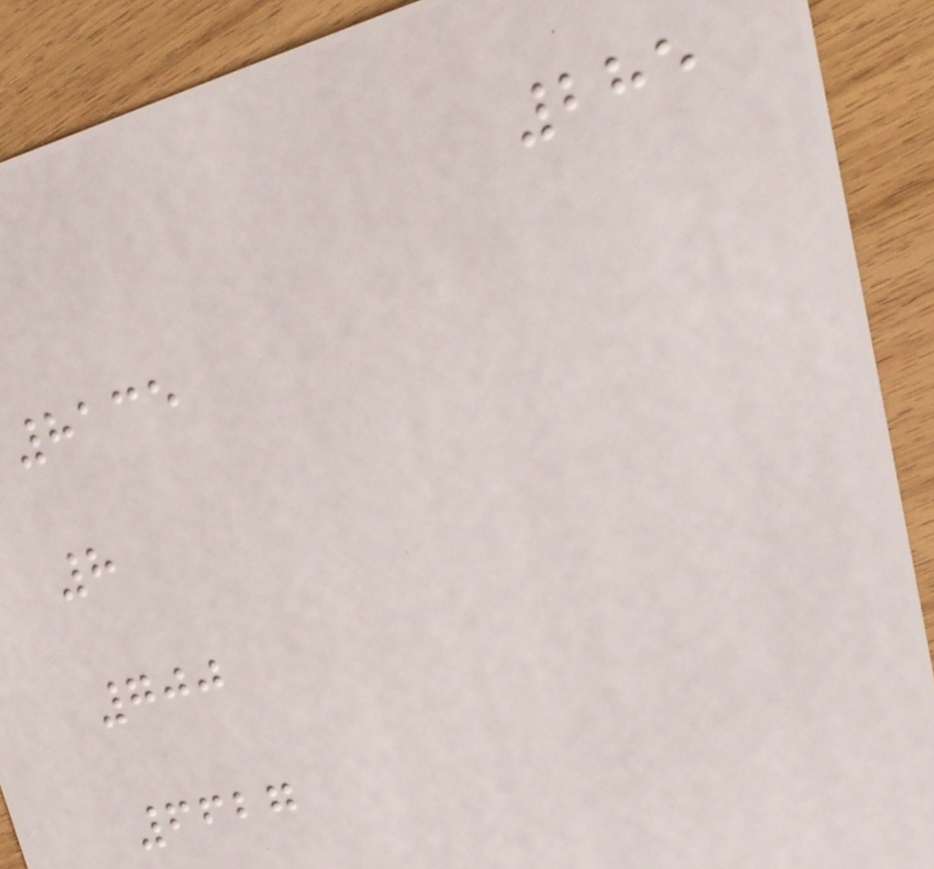285
8135
8
700
6627
